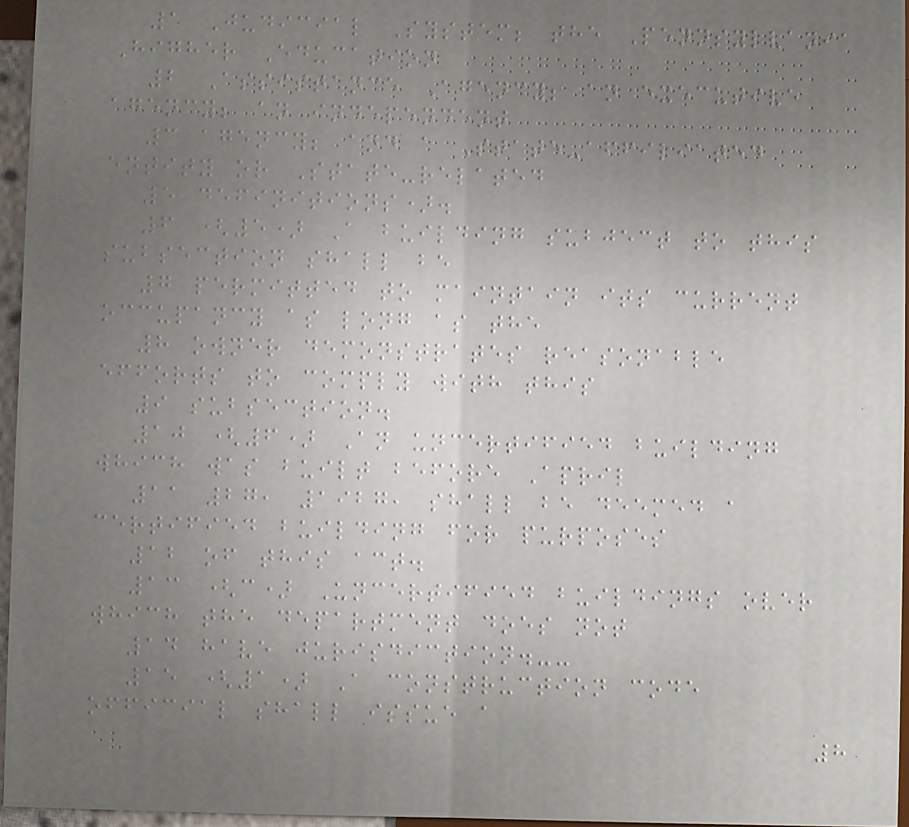1 Judicial System; the Pennsylvania
Higher Education
2 Assistance Agency; an executive
agency; an independent
3 agency; and a State-affiliated
entity or State-related
5 definitions).
6 (5) A building subject to this
subsection shall be
7 permitted to maintain its current
occupancy as long as the
8 owner demonstrates reasonable
efforts to comply with this
9 subsection.
10 (6) An uncertified building
which was built before April
11 27, 1927, shall be deemed a
certified building for purposes
12 of this act.
13 (c) Uncertified buildings over
which the department does not
14 have jurisdiction.--
15 (1) A construction code
official shall issue a
8
